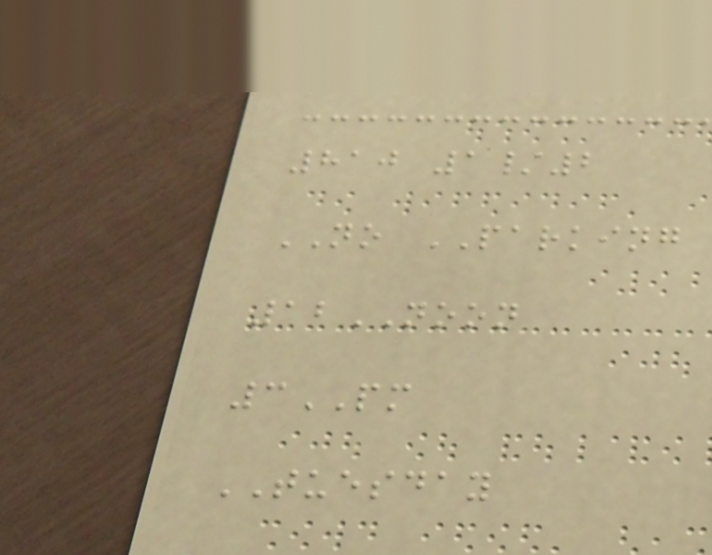810 1/2
NO PARKING
12NOON
3PM
TUESDAY
